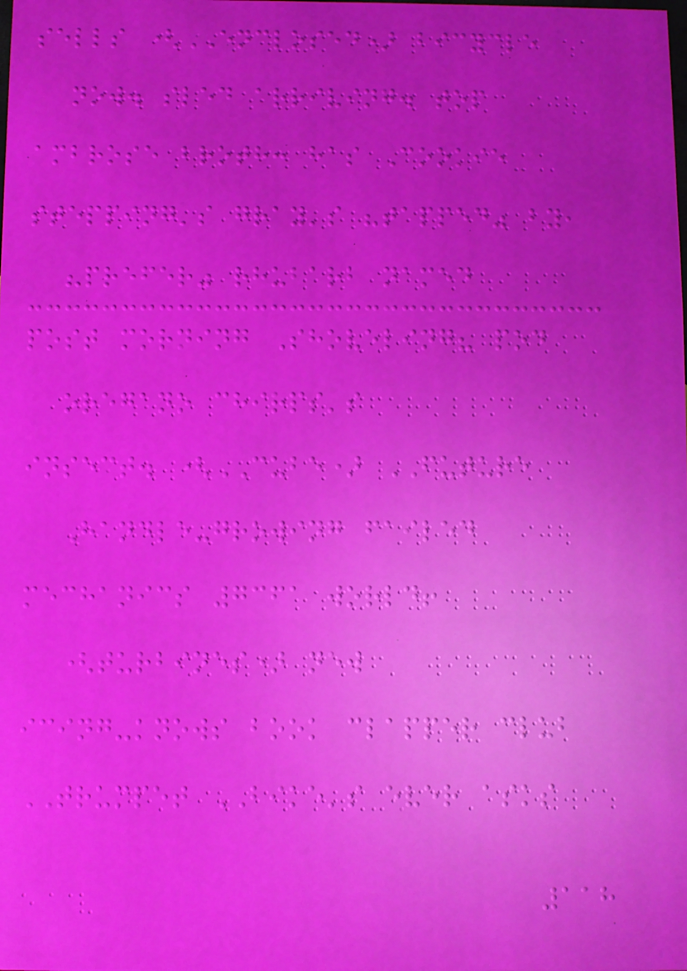sells (ENCLOSED) bicycle
now. sled arriving. top
ambrose broth: has Cookie
stepping's gray's "tapped" by,
"prefer" rhubarb named
post morning Shoveling? pod
oregano chirps's
insect. (CUBE) FUTURE
Handle-growing failed
mechanics 7361 world!
(turbines) new
icing-knows book clapper club
TRUMPET BIKE's ever asks
118
